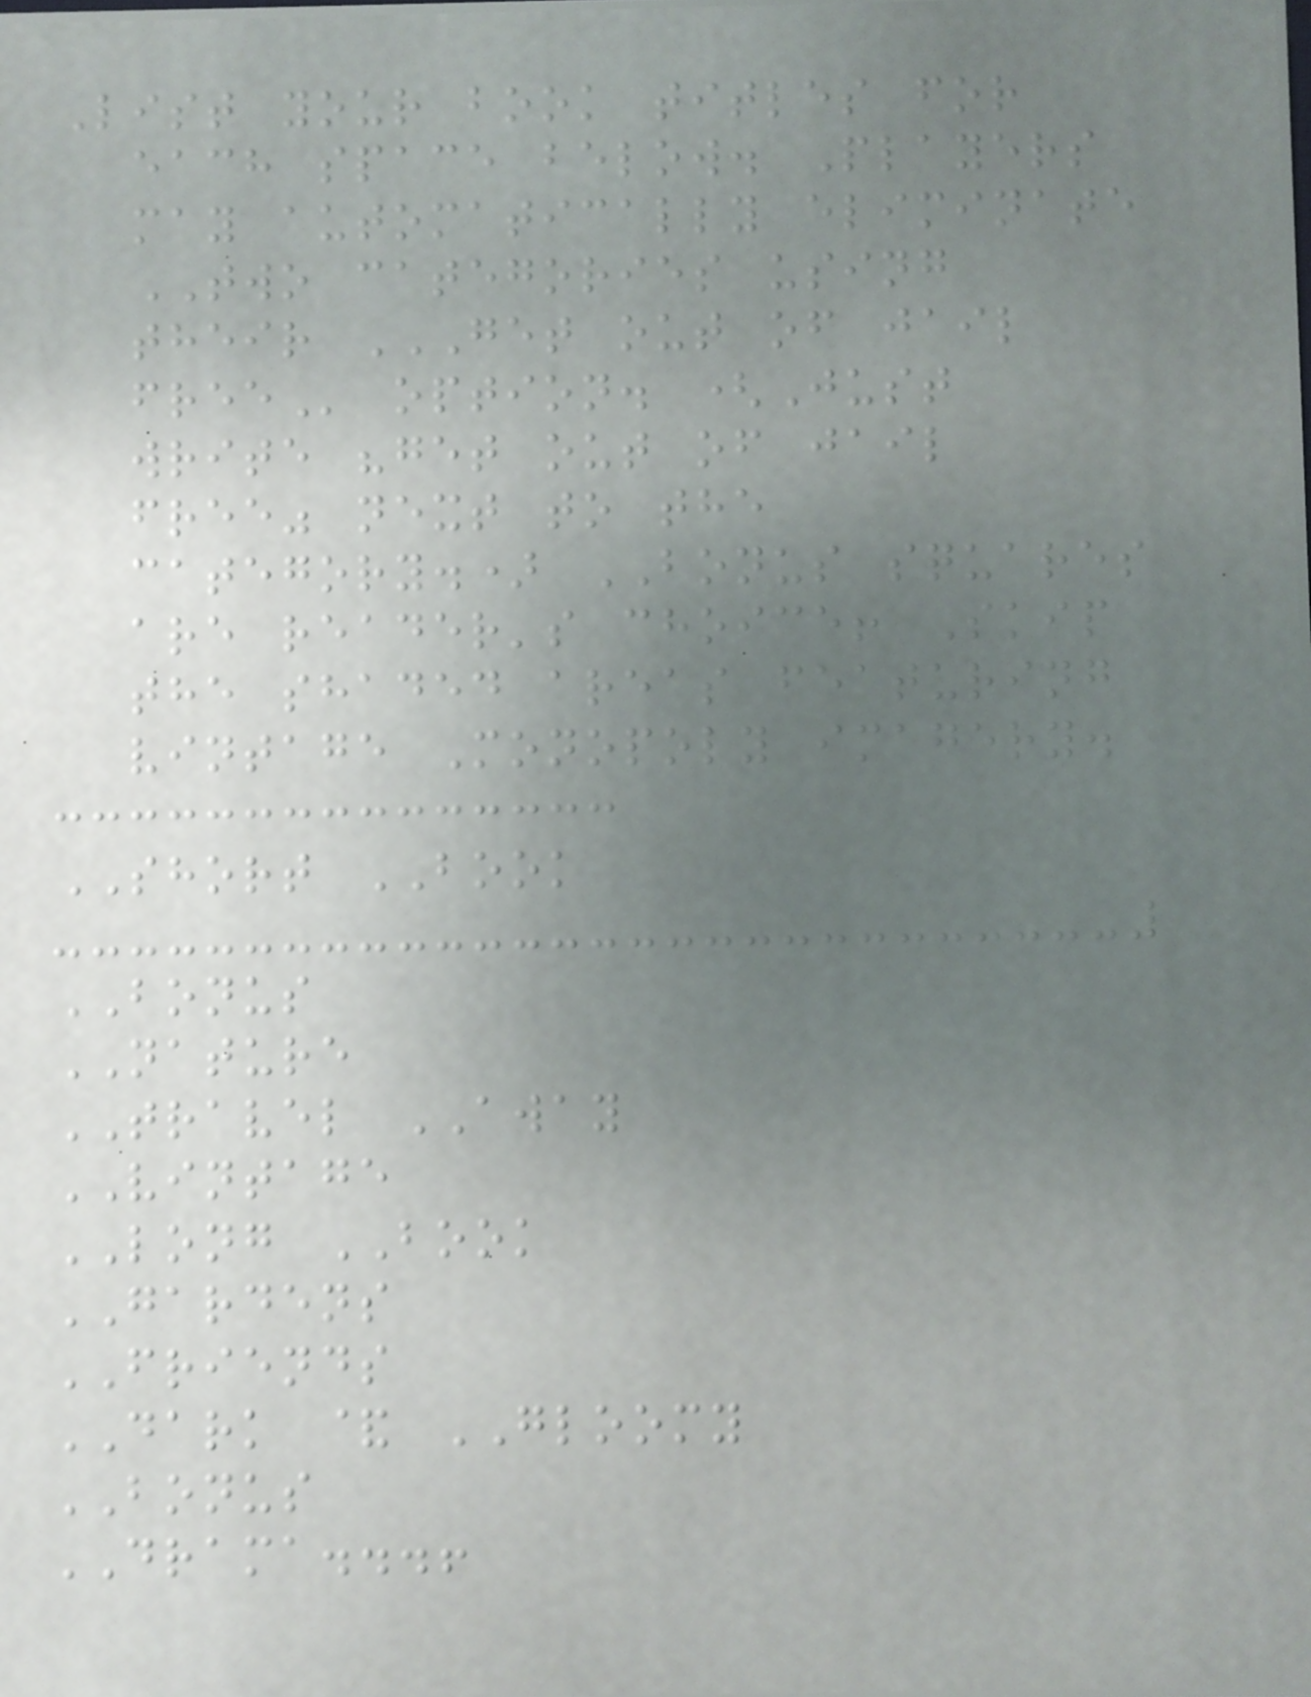List your book titles for
each space below. Players
may automatically eliminate
TWO categories using
their GET OUT OF JAIL
FREE option. (Just
write "get out of jail
free" next to the
category.) BONUS squares
are reader's choice! Skip
the shaded areas featuring
vintage Monopoly imagery.
SHORT BOOK
BONUS
NATURE
TRAVEL AWAY
VINTAGE
LONG BOOK
GARDENS
FRIENDS
DARK & GLOOMY
BONUS
DRAMA...!
